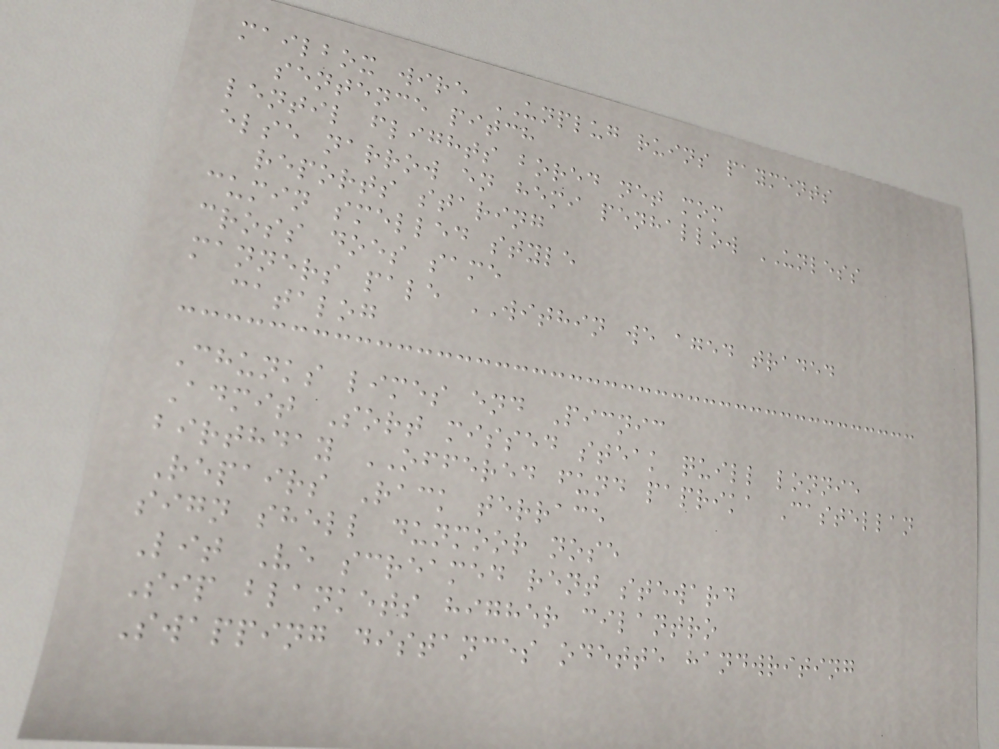mailbox wire UNPLUG ruins payments
sentence pitch
lentil flights bored net mom
else narrow en hemi penhallow UNLESS
reports staring
cumin smelled style
cross does same
manners pale WITHIN we aged traded
catalog
Chunks limes end Picnic
Admit Sort missed steak quill lonnie
birthday OFFERED fund paprika Castellan
Repairs Rack terrace
sign shell dunmoor nose
Lit Ve screamed rent steward
Sip blankets higher cilantro
Swapping distances odette handwriting
